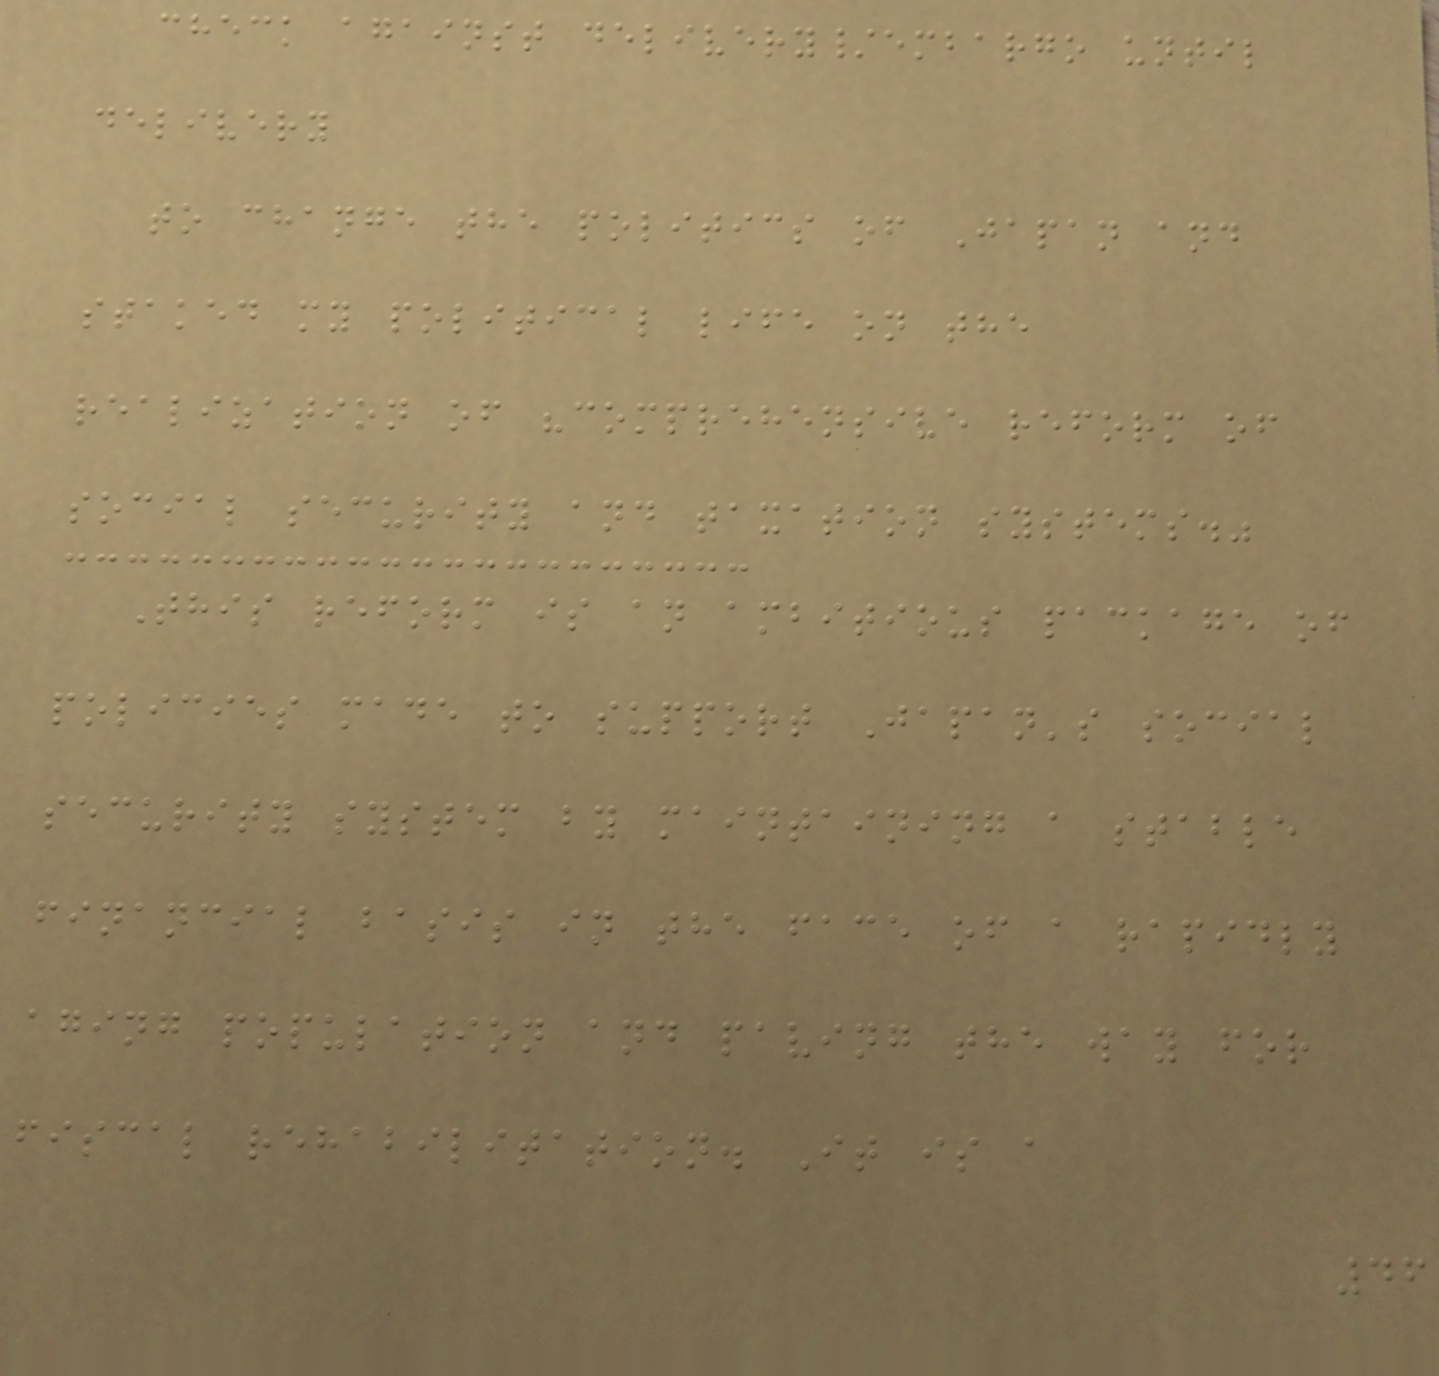check against delivery/embargo until
delivery
to change the politics of Japan and
staked my political life on the
realization of "comprehensive reform of
social security and taxation systems."
This reform is an ambitious package of
policies made to support Japan's social
security system by maintaining a stable
financial basis in the face of a rapidly
aging population and paving the way for
fiscal rehabilitation. It is a
46
